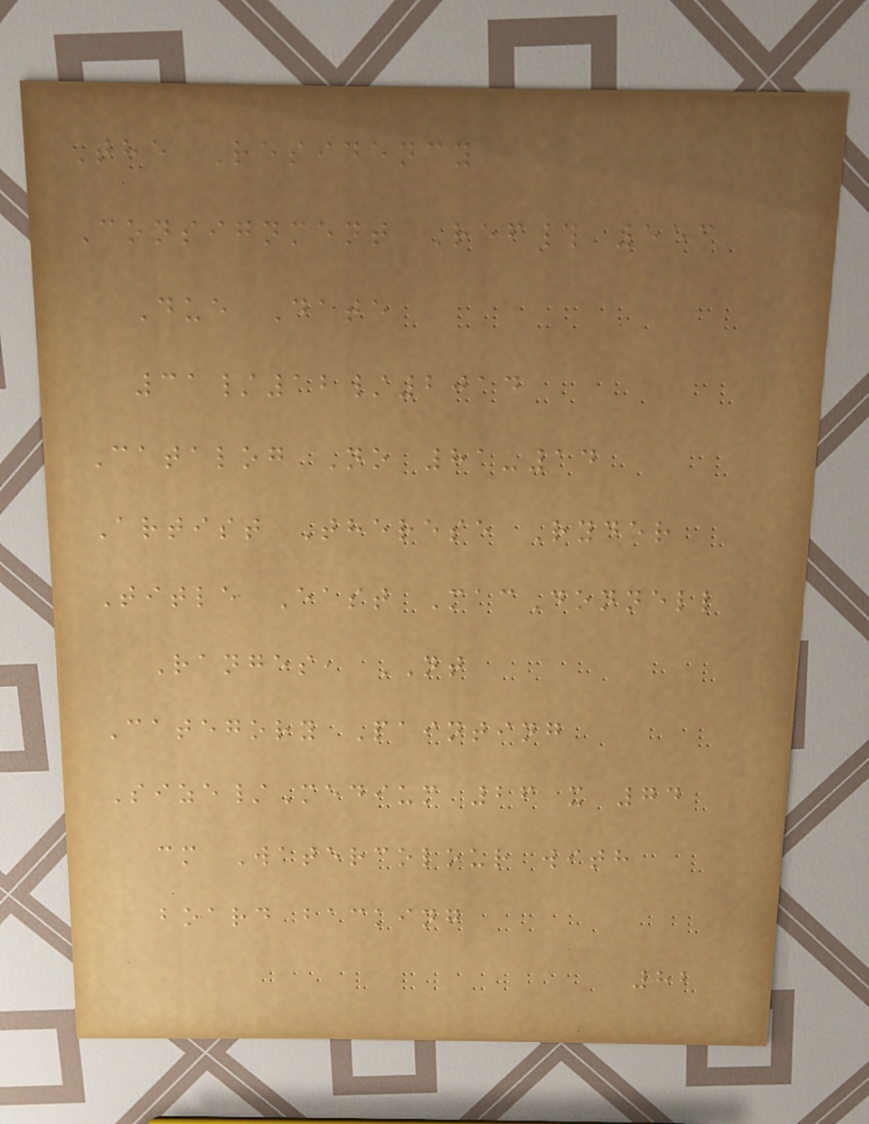The Residency
Consignment Ref# 553
Due Date
31/12/2014
Catalog No 81-14
Artist Therese Ryder
Title East MacDonnell
Ranges, NT
Category Painting
Size/Medium 26 x 74
cm Watercolour with
board backing
82
